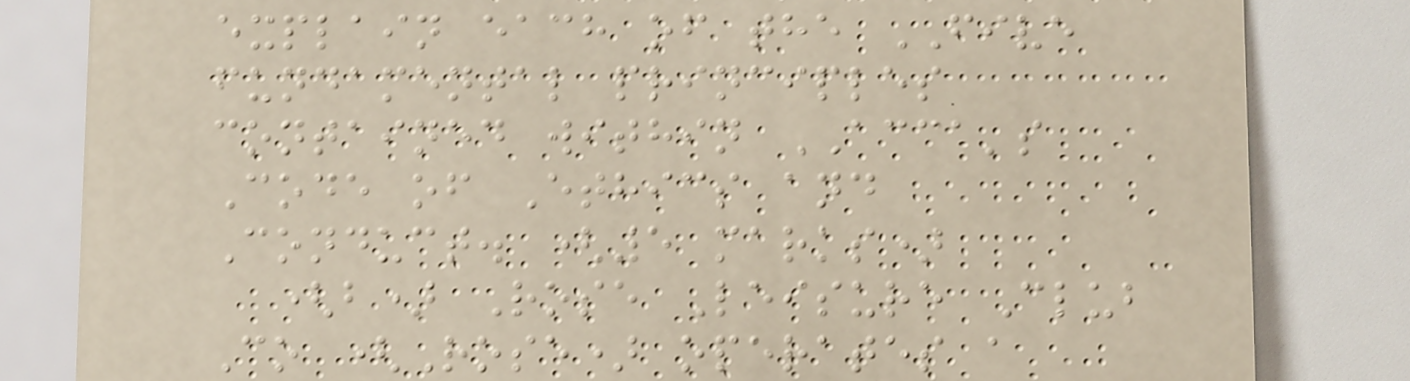explain each of the FIVE
fundamental principles
contained within ACCA's
Code of Ethics and
Conduct. (5 marks)
(b) Rose Leisure Club
Co (Rose) operates a
